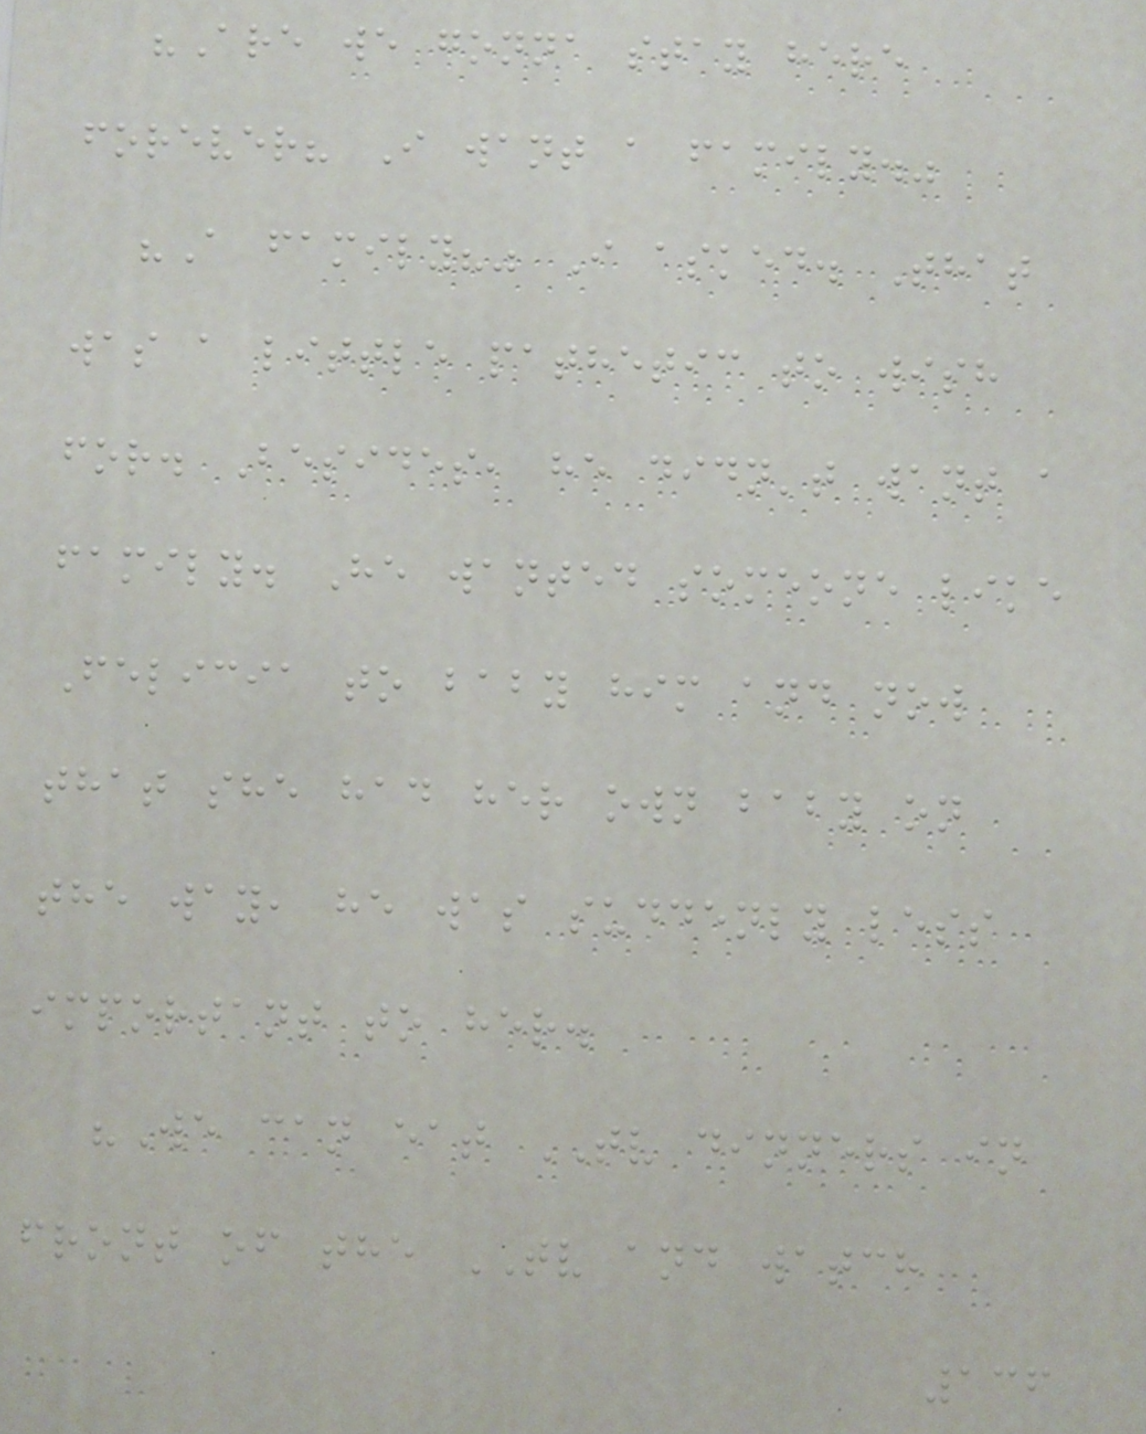"Are we gonna stay here
forever? I want a family."
"A family?" I asked. That
was a little pathetic to wish
for. Besides, he didn't want a
family. He wanted someone like
Felicia to baby him and now
that she had her own baby on
the way, he was suddenly less
important to her.
"We can eat TV dinners in
front of the TV and watch
136
